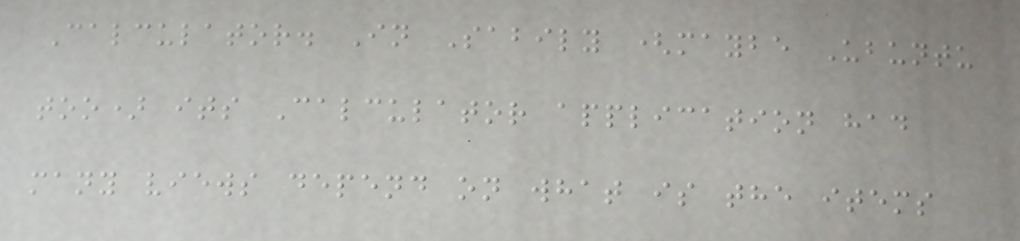Calculator. In Sabily (maybe Ubuntu
too) its Calculator application had
many views depend on what is the items
